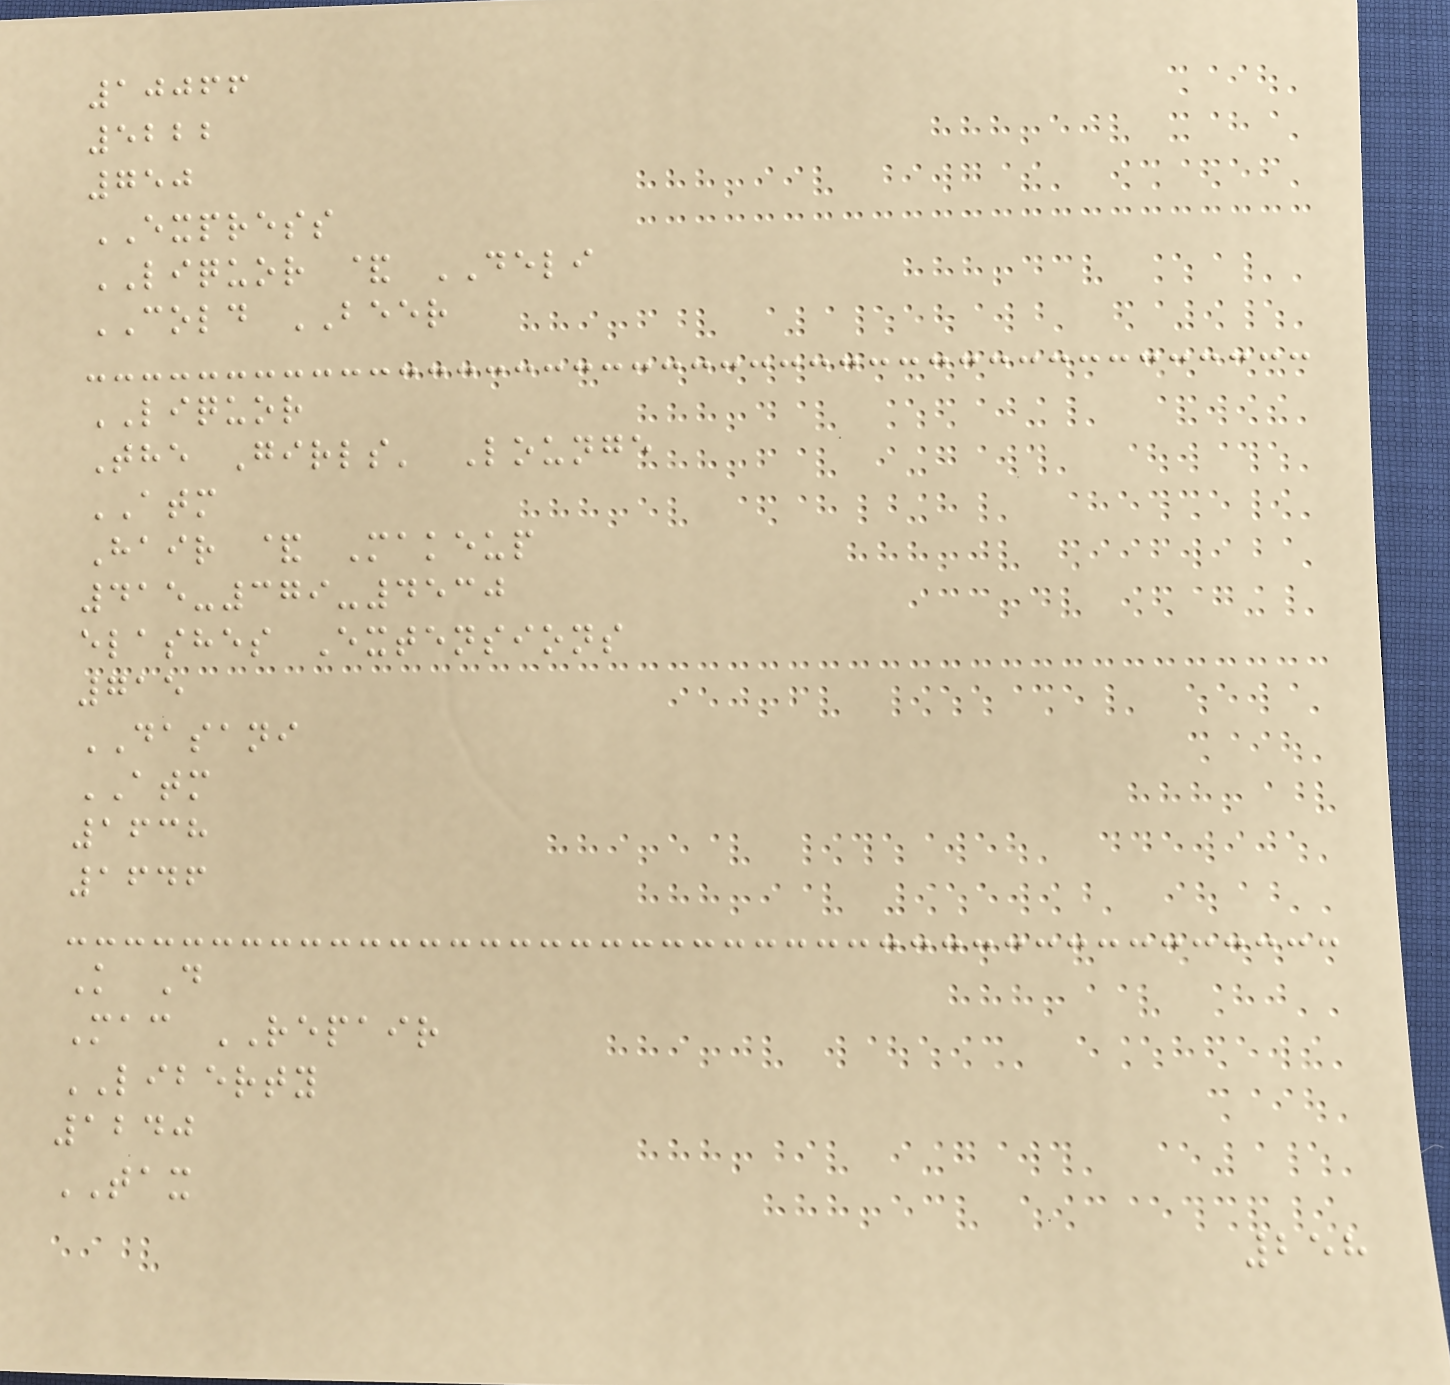10066
5222
750
EXPRESS
LIQUOR & DELI
COLD BEER
LIQUOR
The Girls' Lounge
ATM
Hair & Makeup
415-379-4530
elashes Extensions
715
DASANI
ATM
1638
1646
K D
Mac REPAIR
LIBERTY
1240
TAX
258
